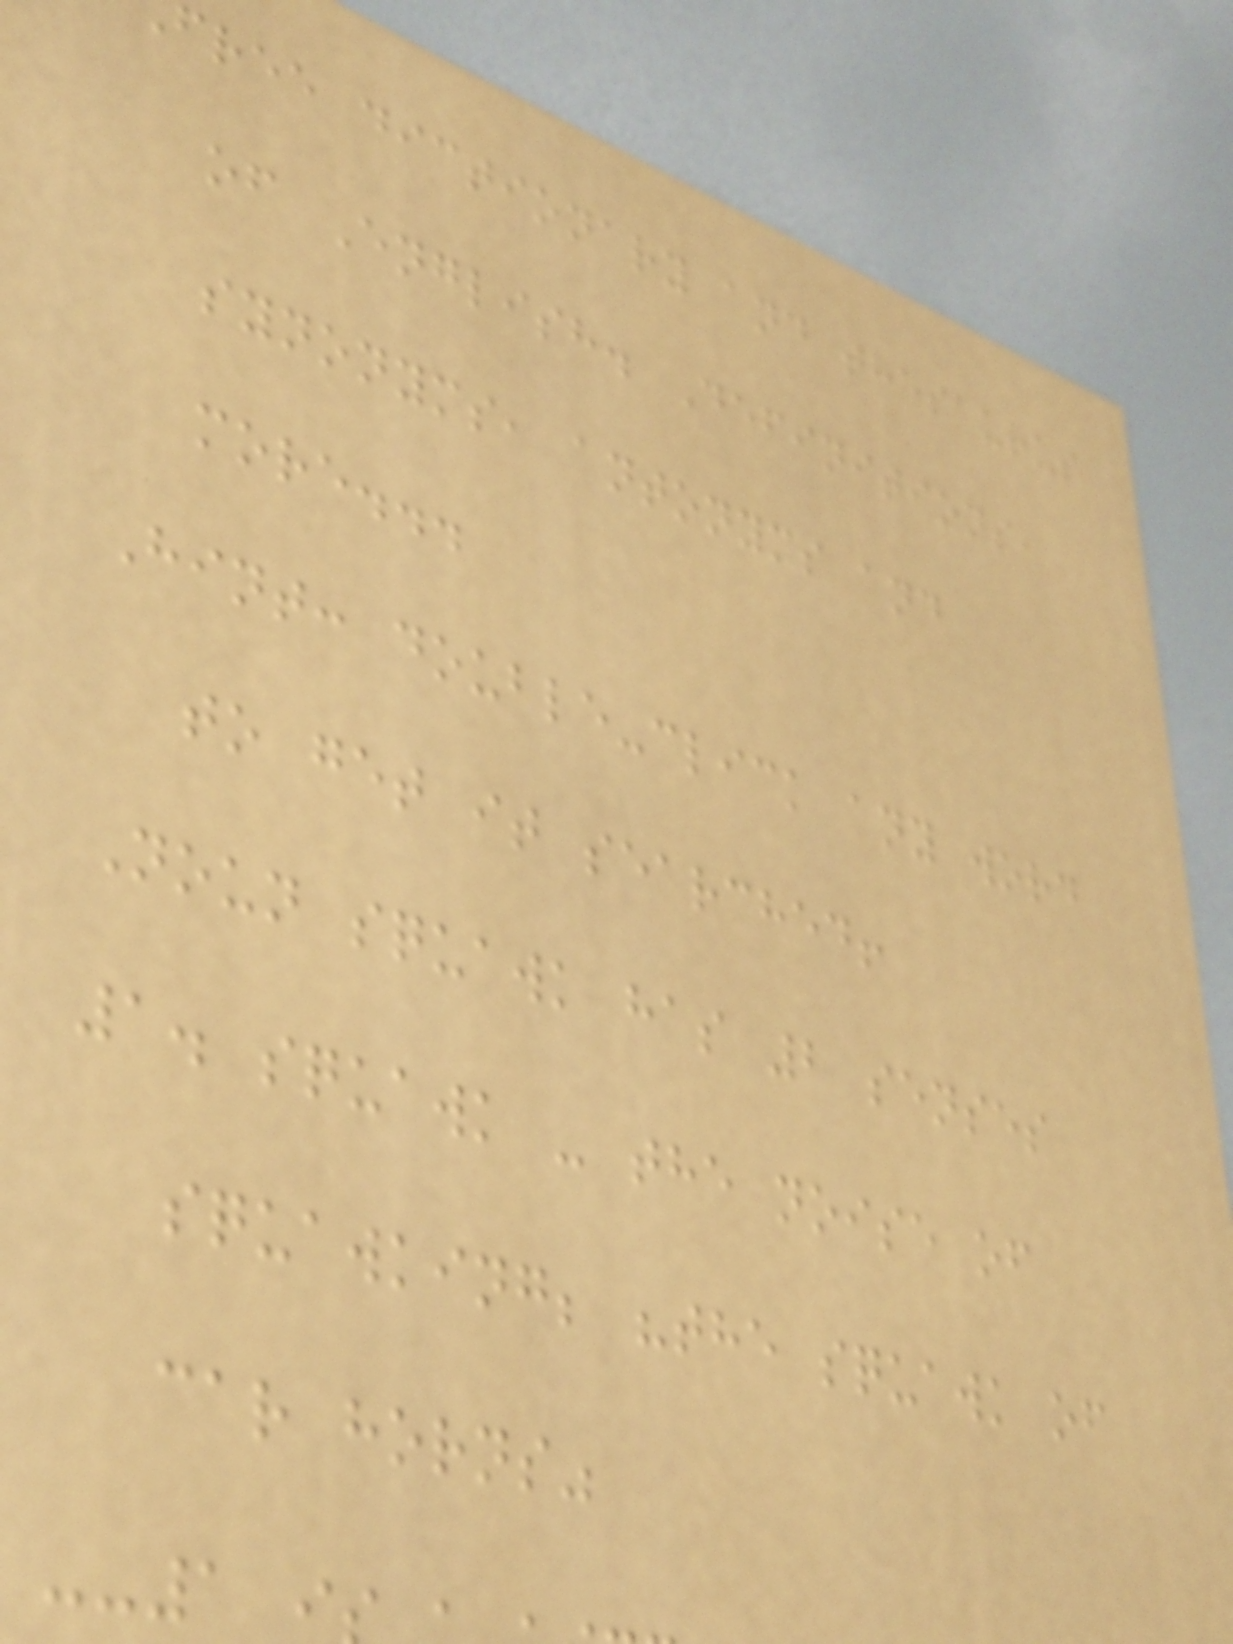free dictionary and thesaurus
of English. Definitions,
synonyms, antonyms and
more...
Hint: double-click any word
to get it searched!
Noun squawk has 2 senses
1. squawk - the noise of
squawking; "the squawk of
car horns"
--1 i
